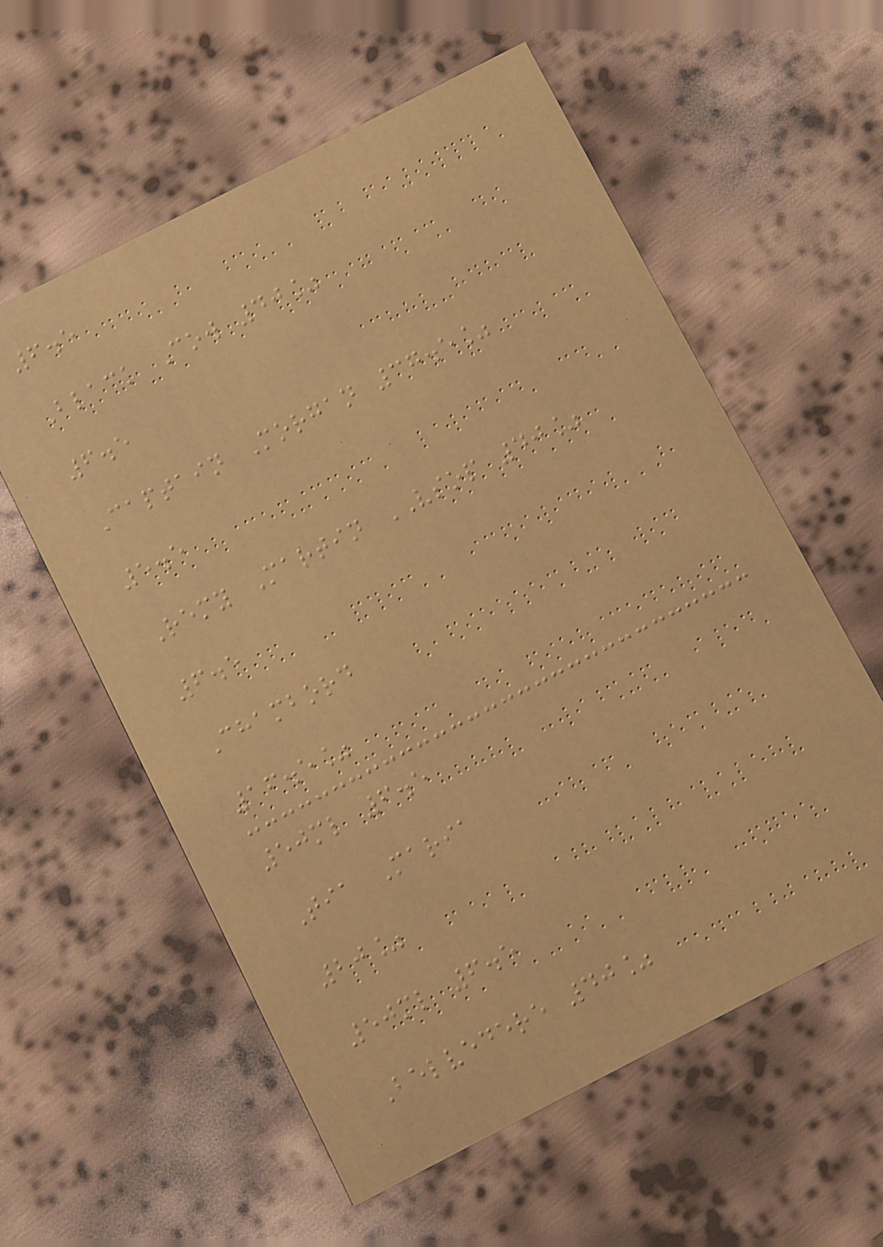6.5
Black Cow 40%
6.5
Captain Morgan 37.5%
5.5
Remy Martin VSOP 40%
6.5
Chambord
16.5%
50ml 6.5
Tia Maria
20%
50ml 6.5
Belvedere 40%
